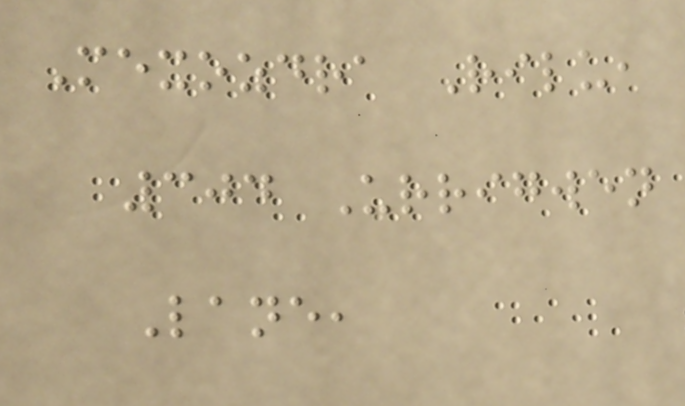Mexozdra Rilu,
304 Urrigwen
Lane,
